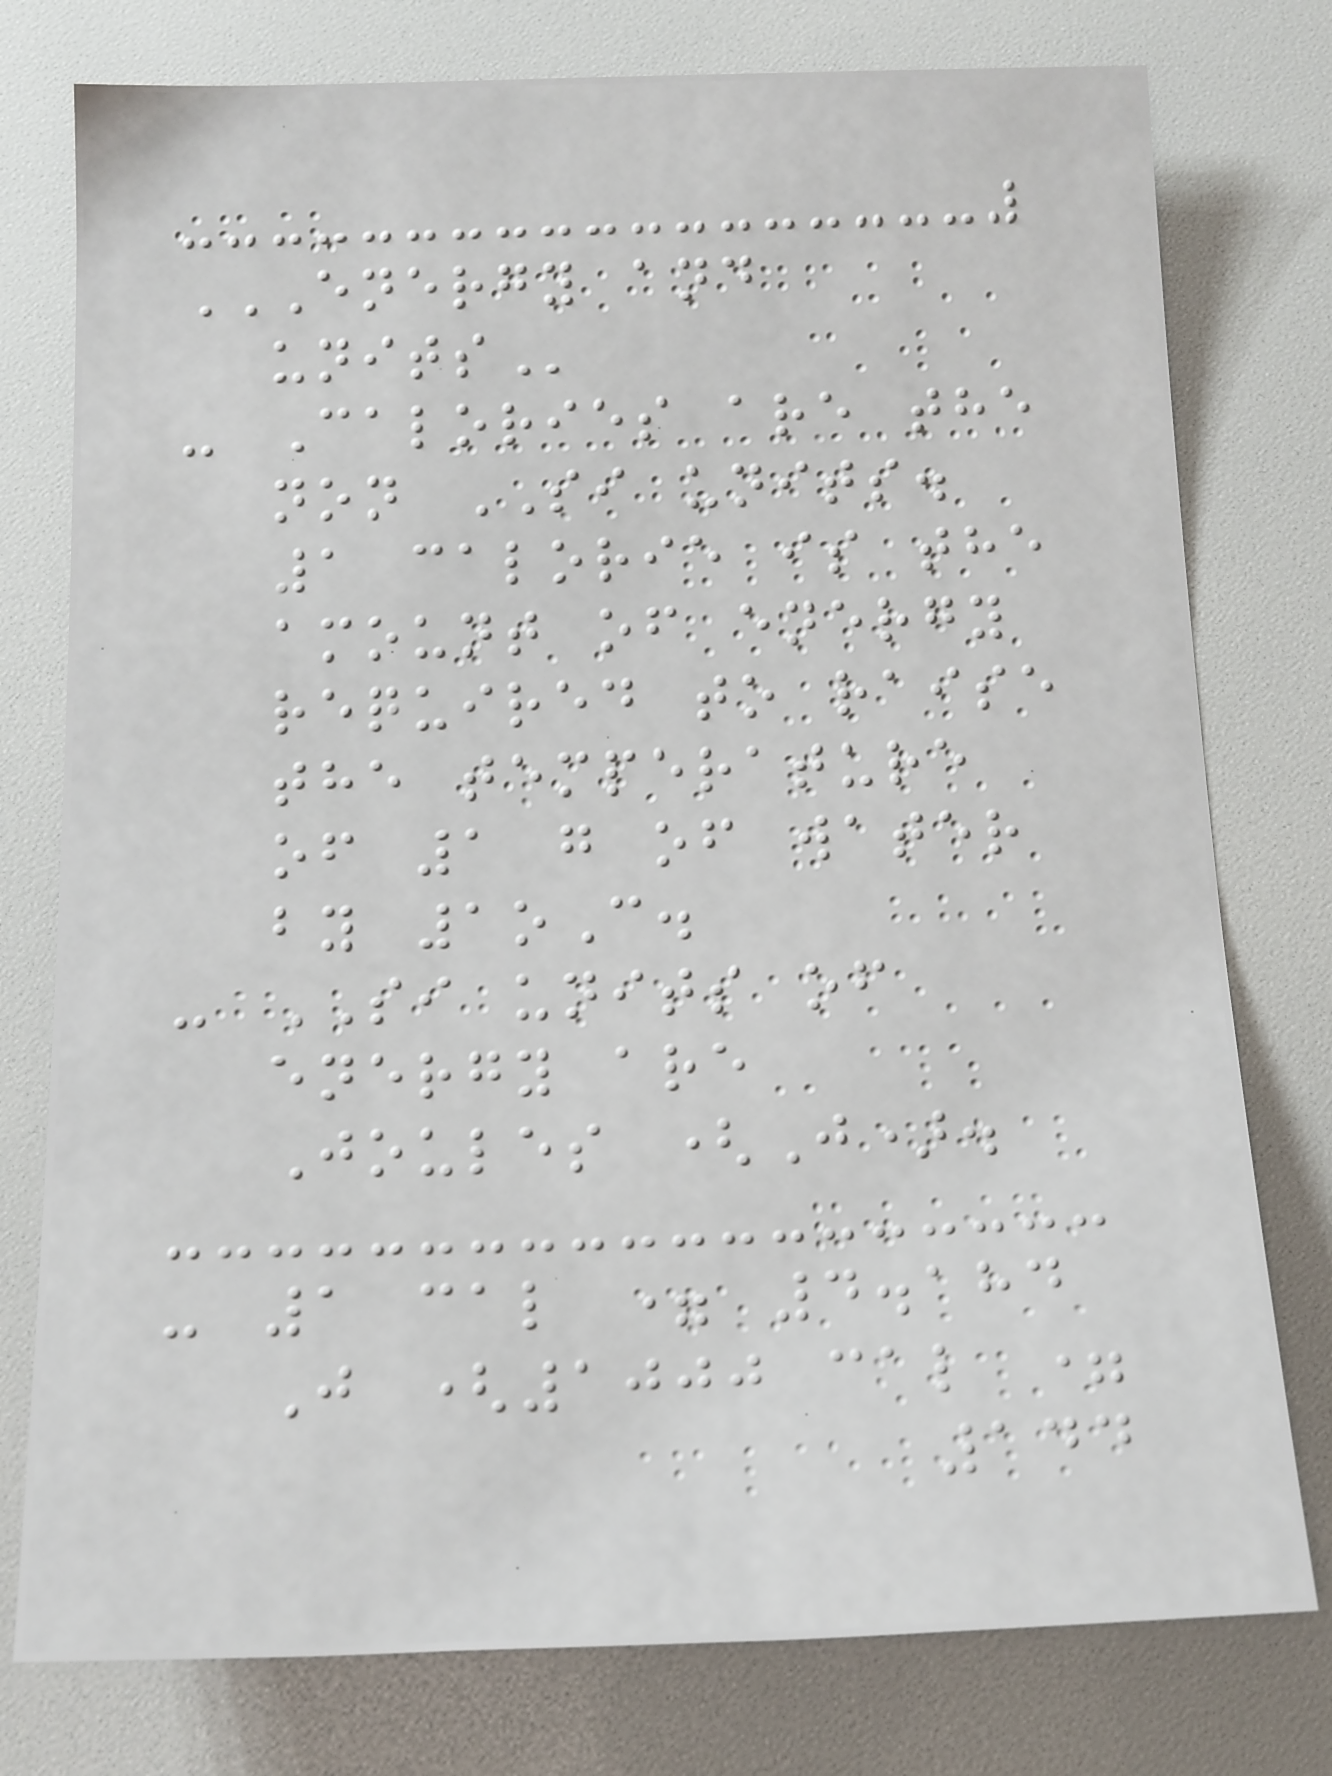ENERGY AND
UNITS
- Calories are the
non SI units.
1 calorie is the
amount of energy
required to raise
the temperature
of 1 g of water
by 1oC.
- SI units of
energy are
Joules (J).
- 1 cal = 4.184
J (1000 cal =
144
